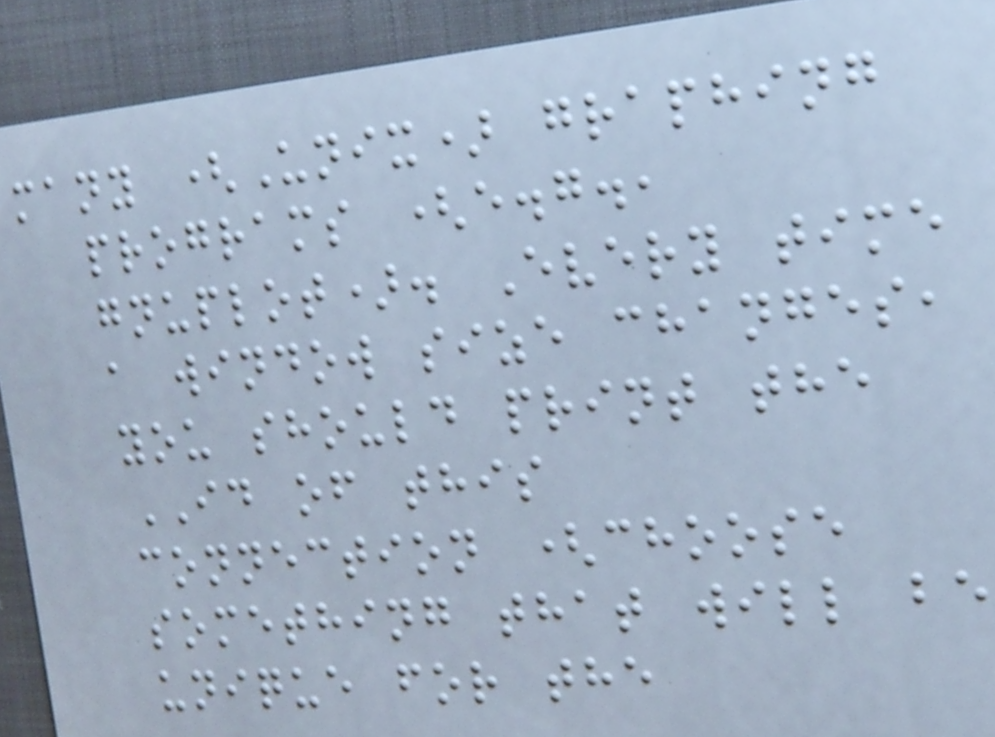many (Unix) graphing
programs (e.g.,
gnuplot). Every time
a window size changes,
you should print the
ID of this
connection (choose
something that will be
unique for the
